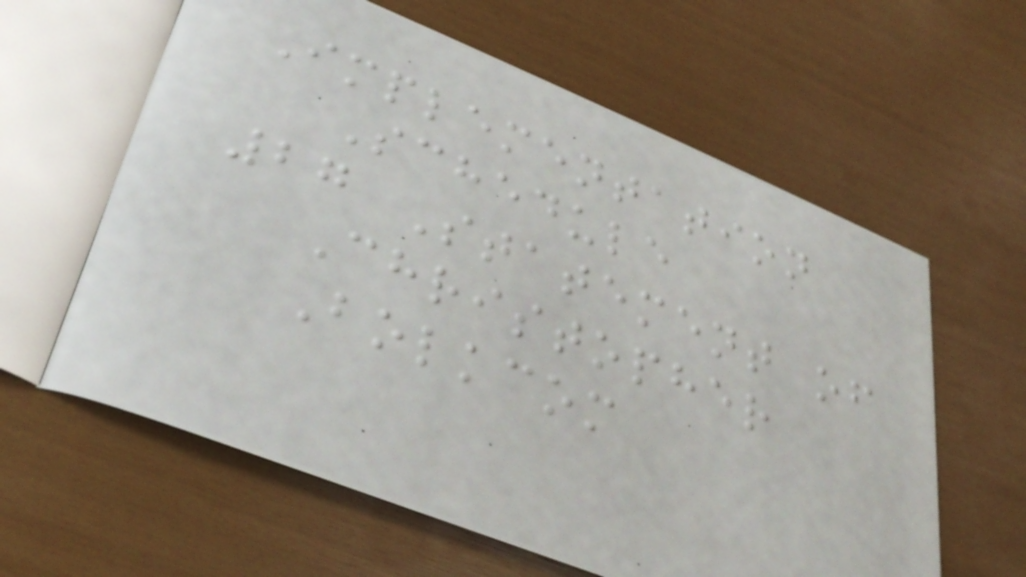Implementation
Schedule
27 Statement of
Christopher
Bolkcom
